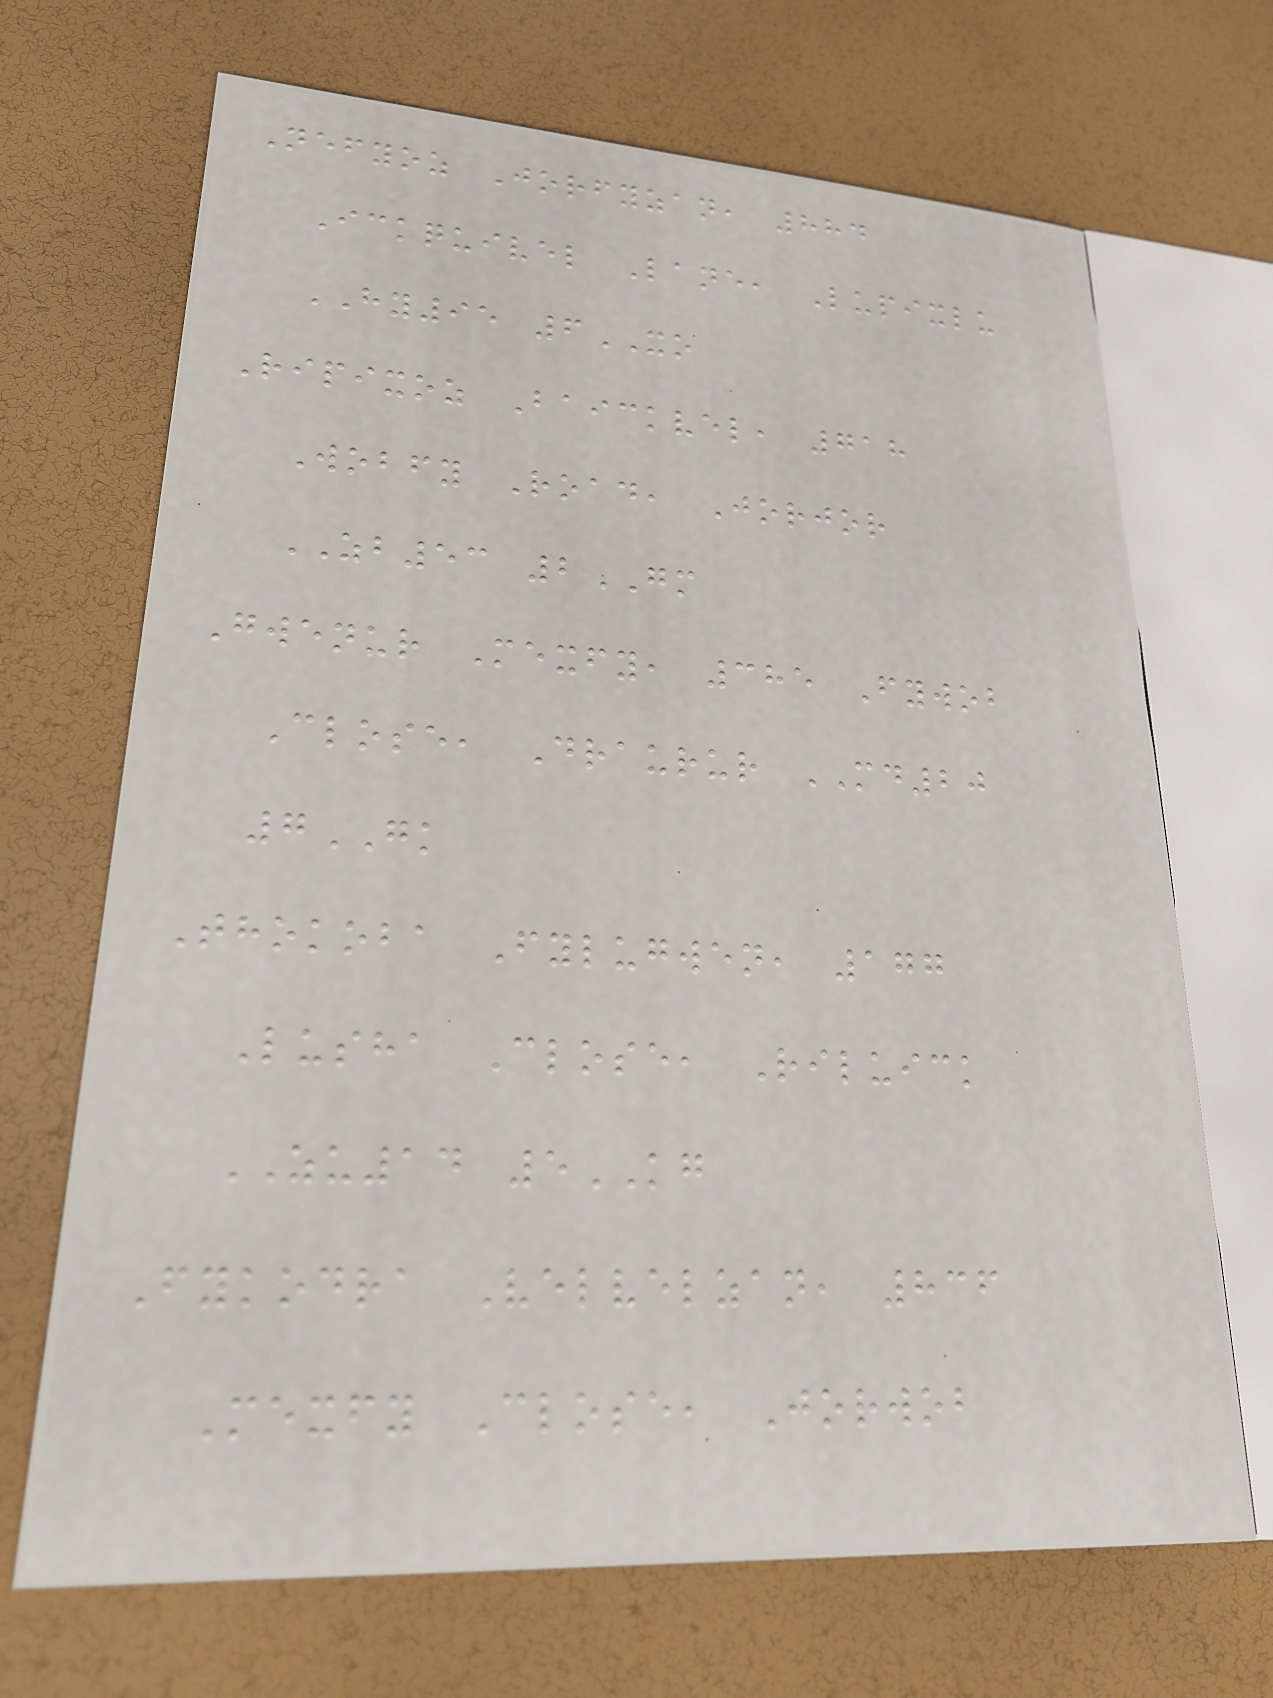Nefyoz Jorfyzan, 884
Ickquivel Lane, Lupixlu
HY95 6XO
Ripixoz Baickvel, 718
Wobfy Road, Jorjor
ZB53 2GM
Gwenur Mexfy, 385 Fywob
Close, Draurur MD20
7GK
Thokoba Fylugwen, 177
Lusha Close, Riluick
ZU14 5KG
Fykodra Velvelzan, 836
Mexfy Close, Jorwob
